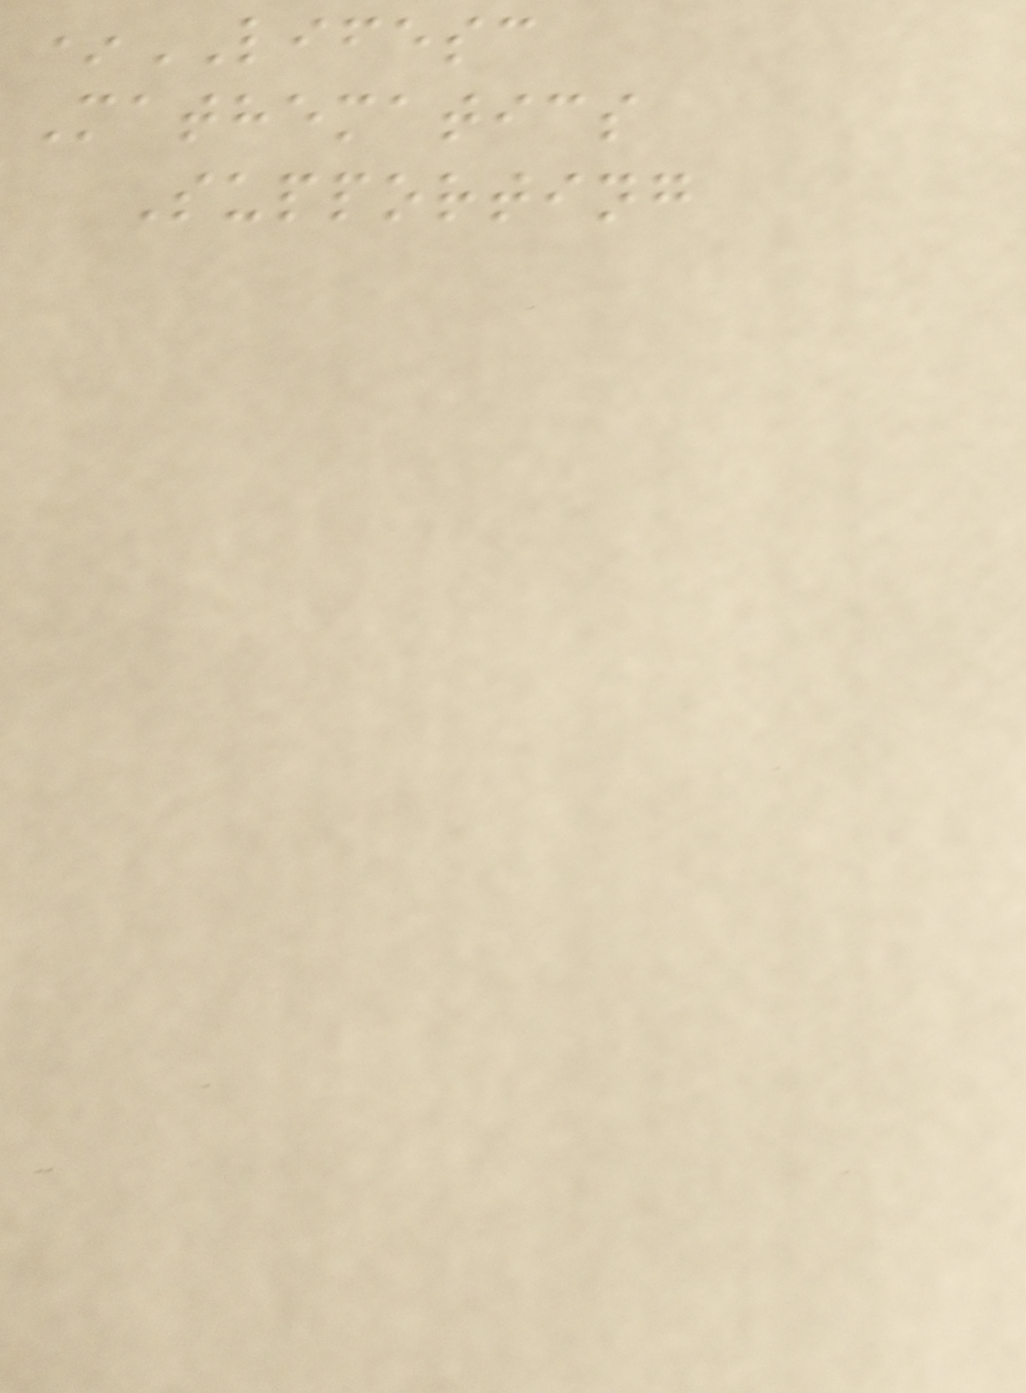*LIFESC
Mathematics
Supporting
